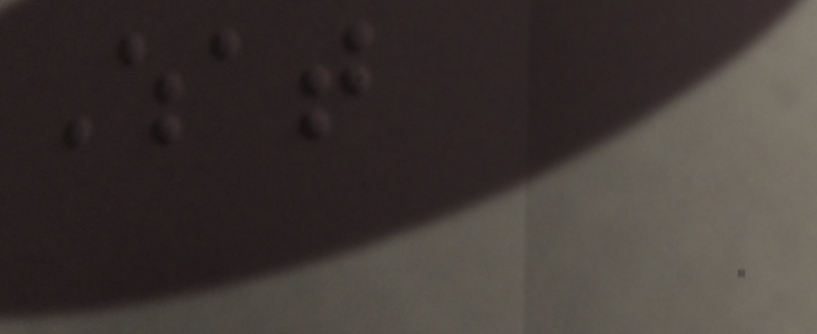What
